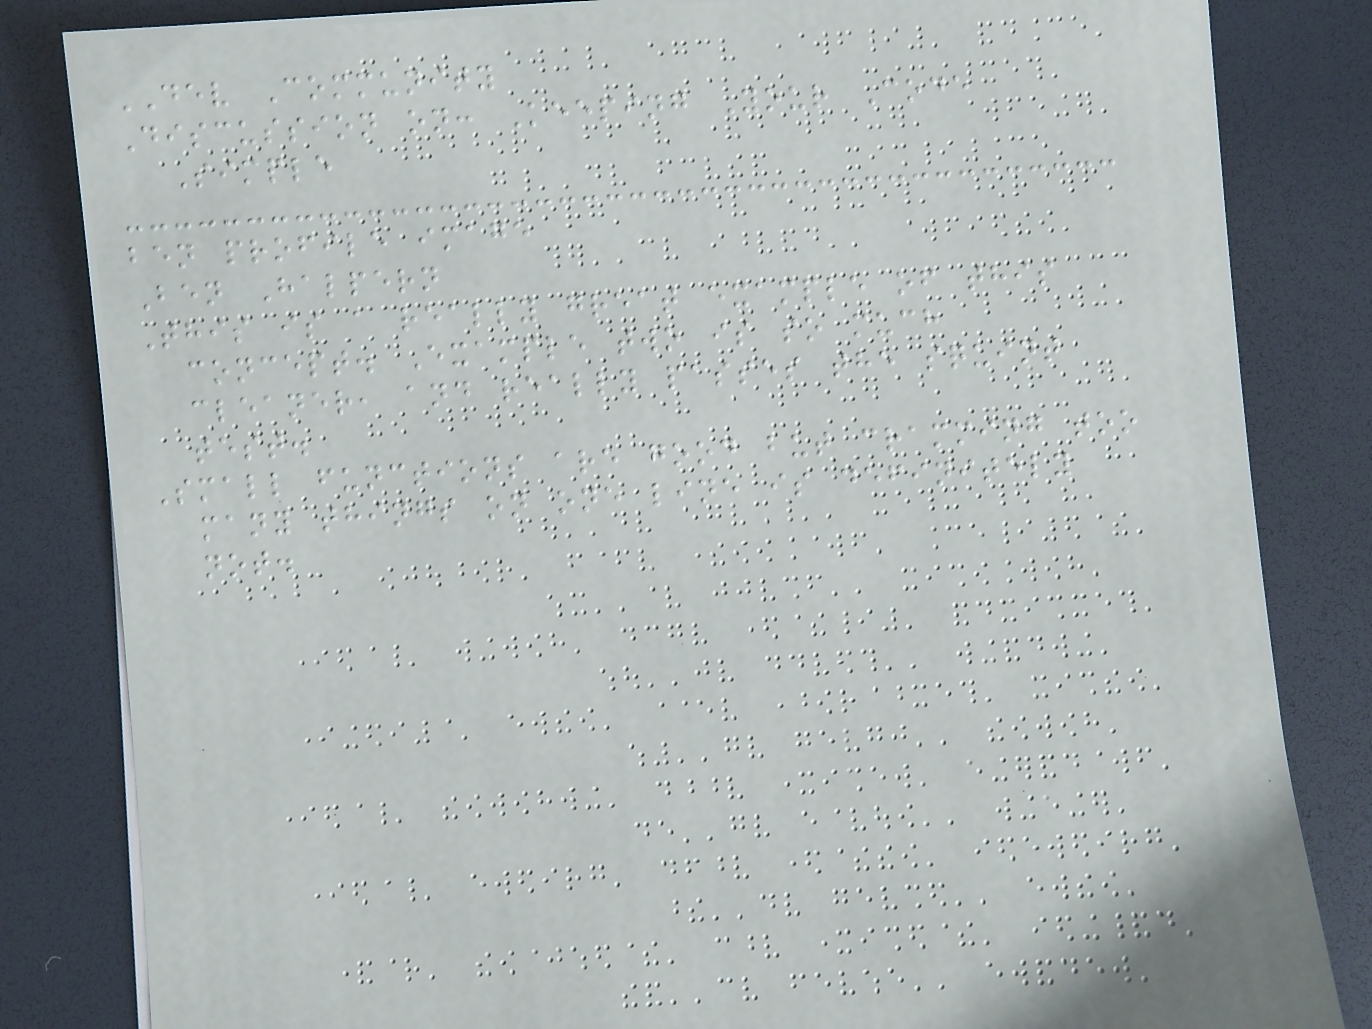DEV Community
Discussion on: Keeping Your Code
Simple
ben profile image
Ben Halpern
This is a really great example of this
concept. Example two is so much
cleaner, and really passes the squint
test.
Small functions are good but cramming too
many things on one line is definitely
not.
